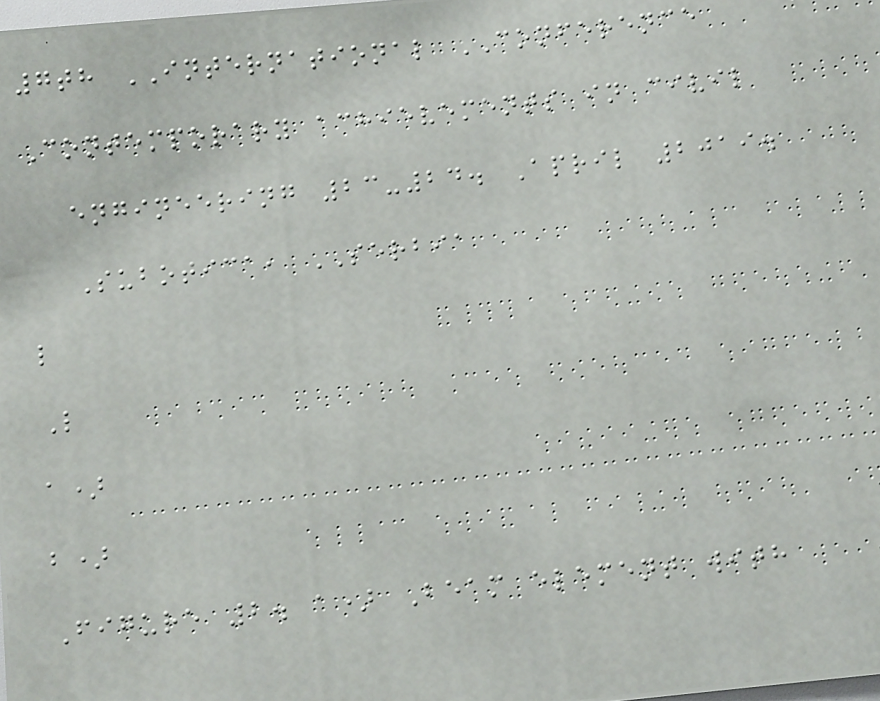7th INTERNATIONAL CONFERENCE
Contemporary achievements in civil
engineering 23-24. April 2019.
Subotica, SERBIA
l
L
a)
b)
Figure 2. a) Beam element with
